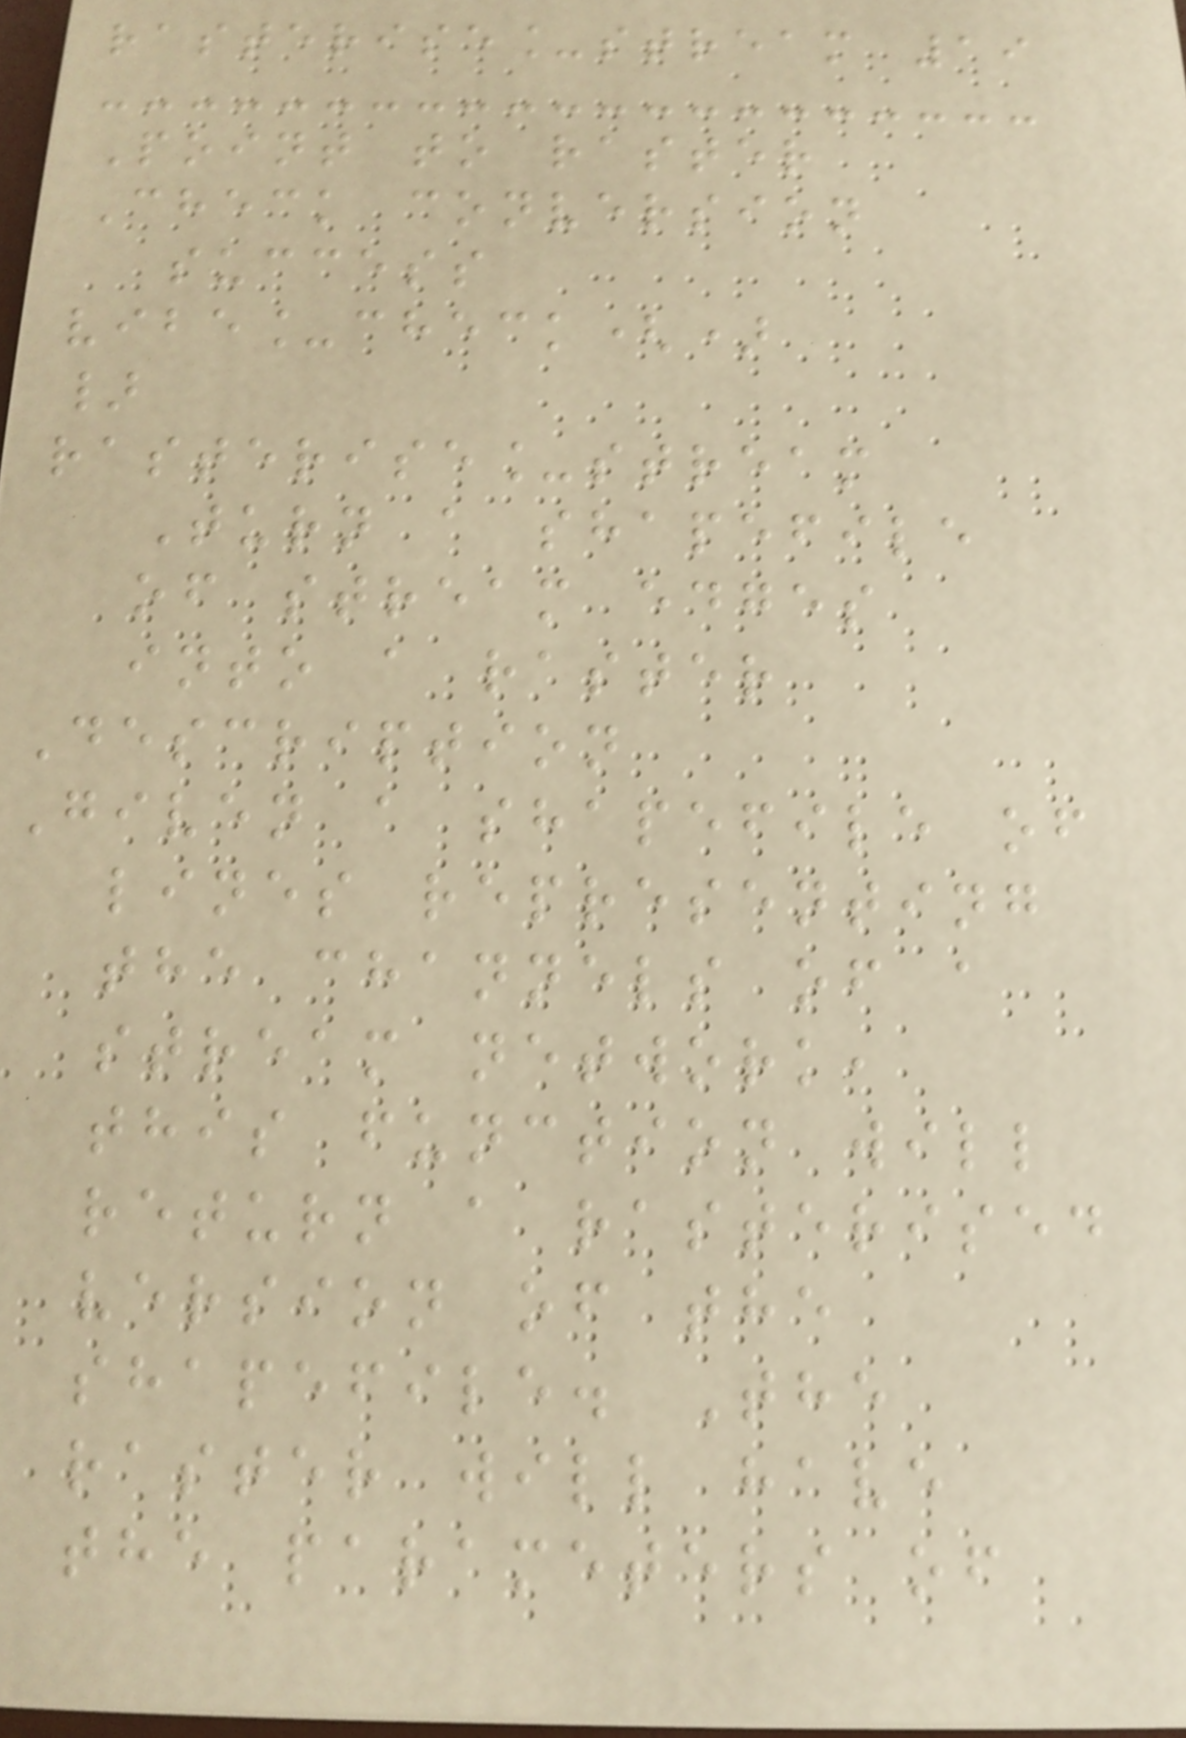rasterise_stream 19
Point to raster
Check conversion
success
vibe_check()
}
rasterise_stream
Turn a shapefile
of stream edges
into a raster
Description
Given a shapefile of
lines representing
the channels of a
stream network,
this function will
return a rasterised
version of the
shapefile. The
raster will have
the parameters of
